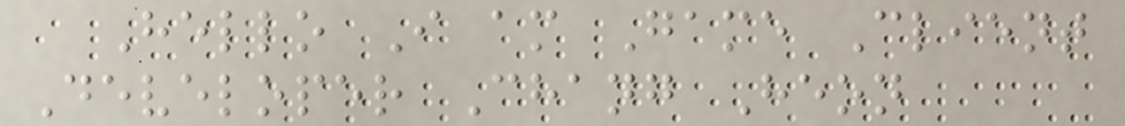Hello I am Game Client
Developer Chang Heon
